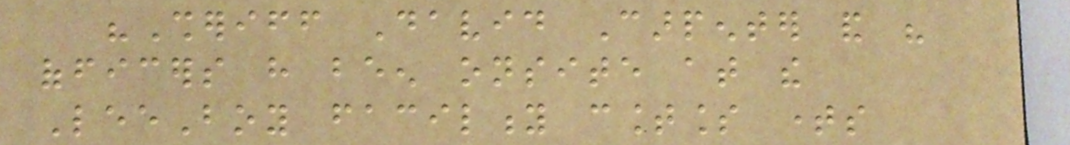"Sheriff David Carpenter and his
officers have been onsite at the
LeeBoy facility countless times
